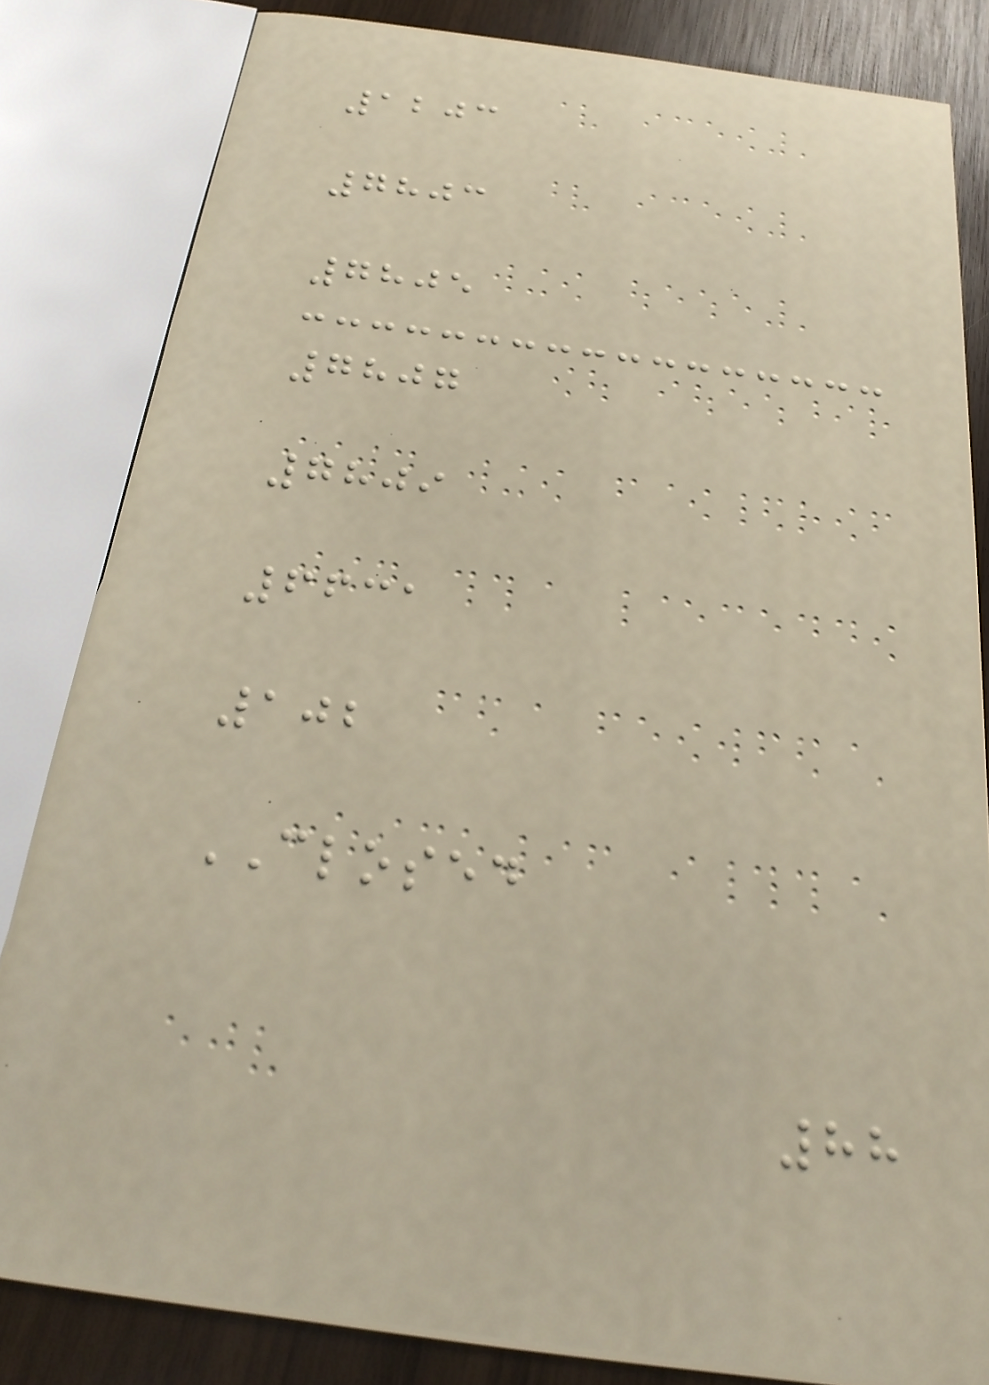1203
7803
7805
7807
7809
6631
102
CLOSED
88
